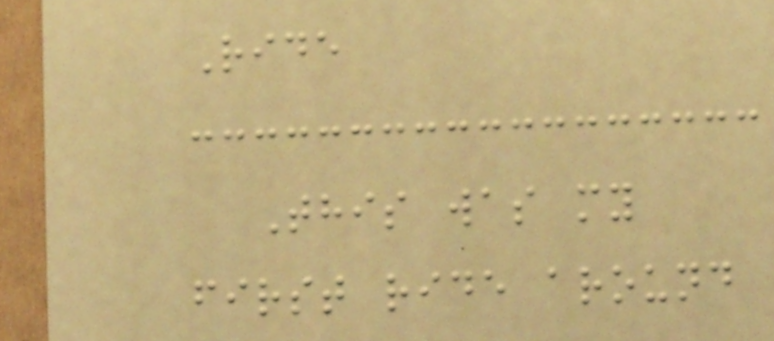Ride
This was my
first ride around
